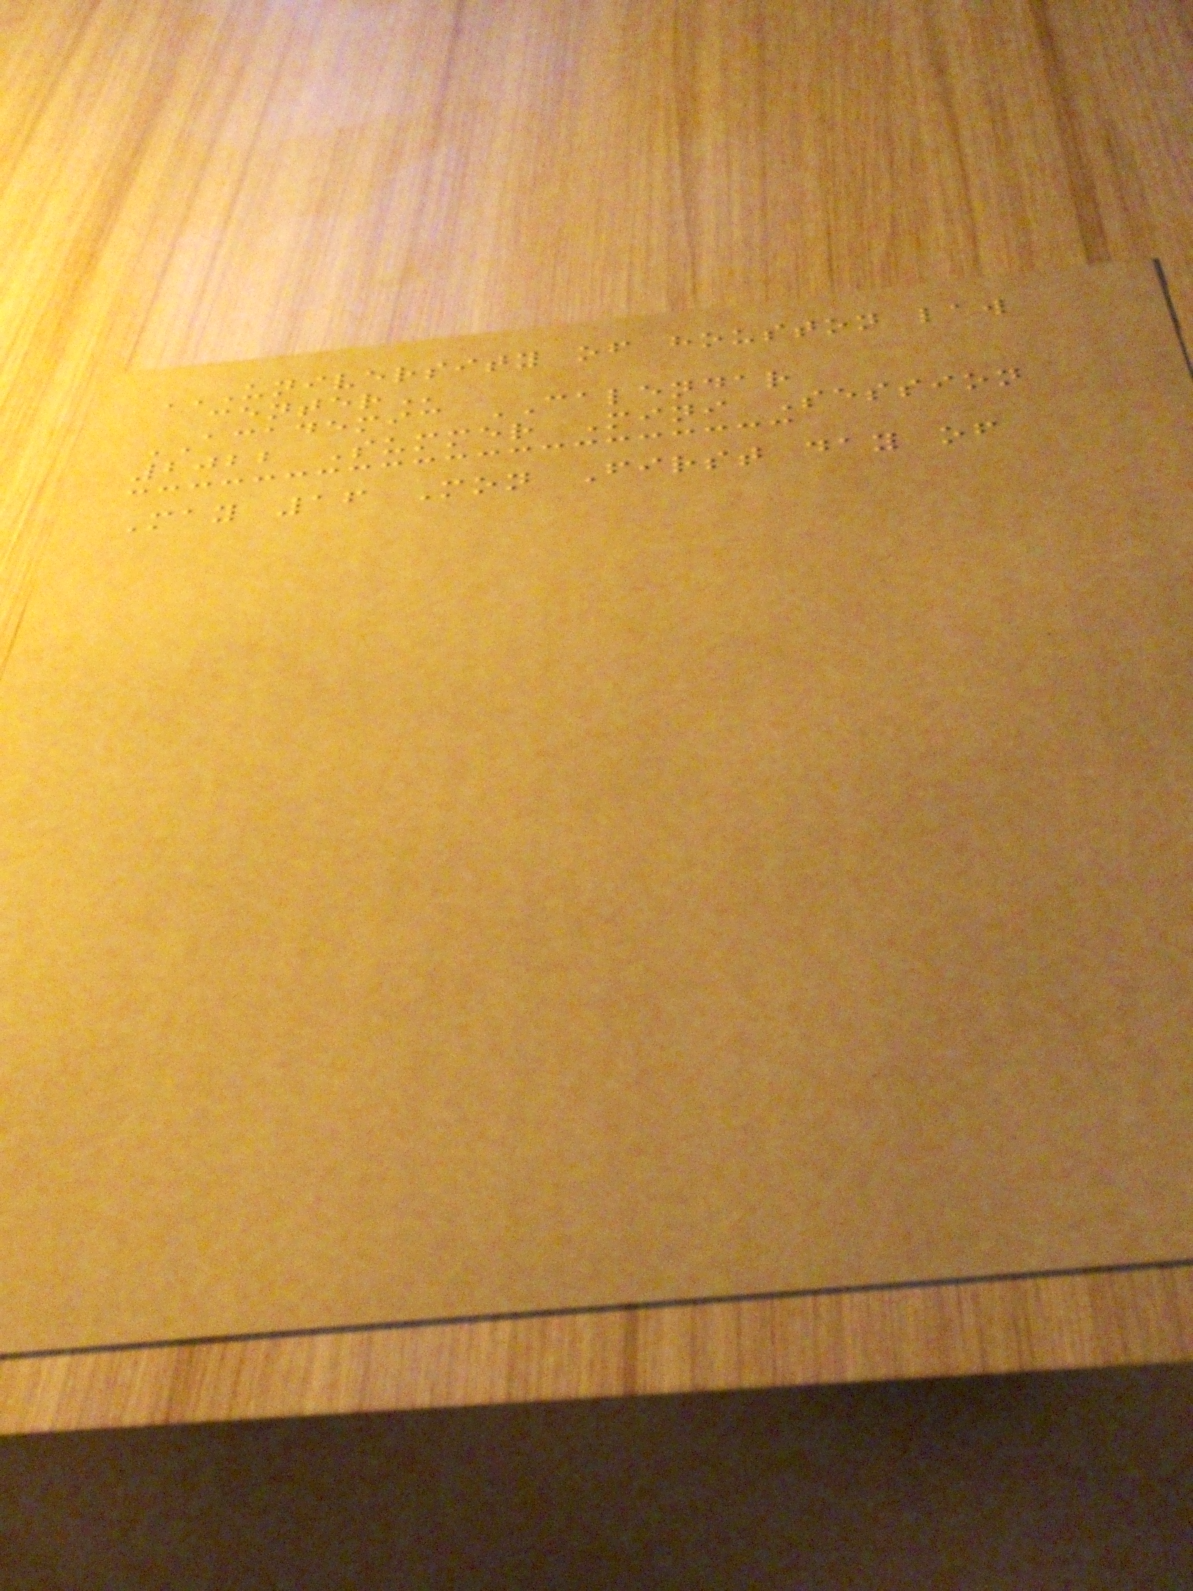UNIVERSITY OF HOUSTON LAW
CENTER
ACADEMIC CALENDAR
2022 Summer Mini Session
May 16 Mon First day of
